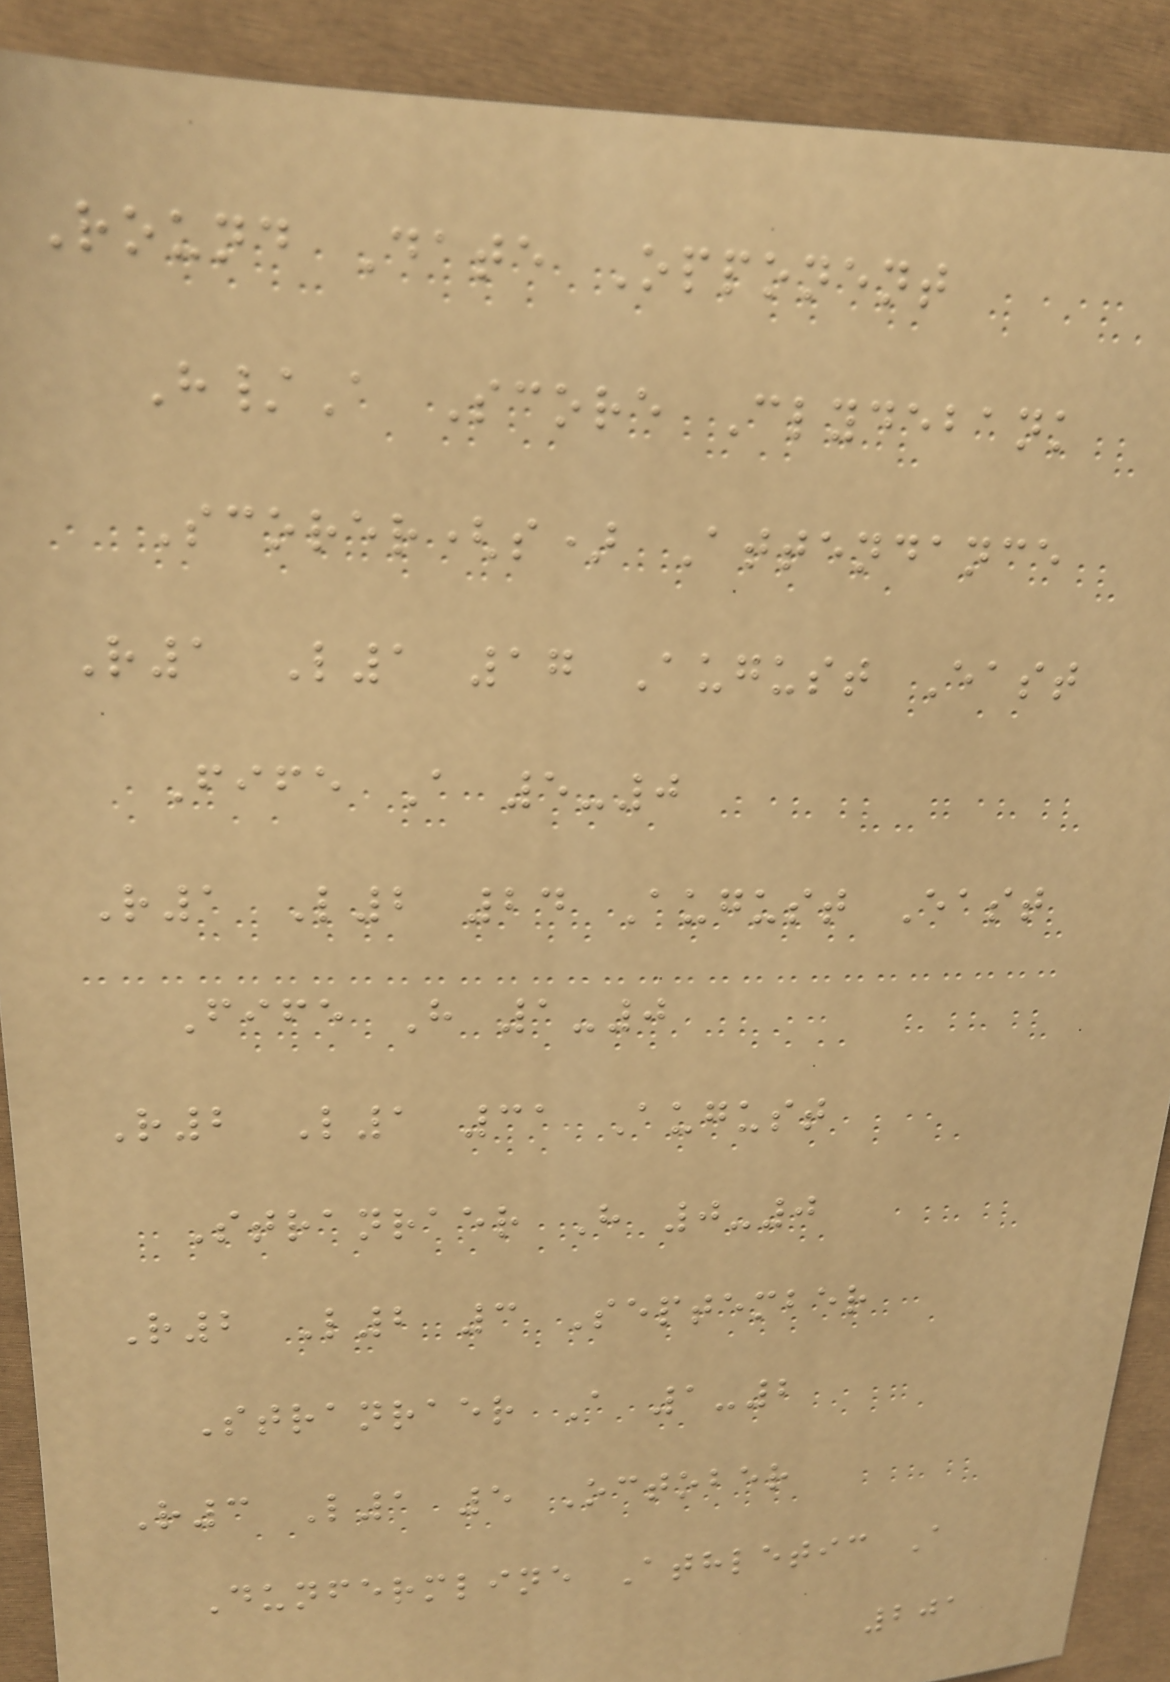Round Date Opponent
H/A Score Clydebank
Scorer(s) Attendance
R1 L1 17 August East
Fife A 5-0
R1 L2 24 August East
Fife H 1-0
R2 L1 31 August
Stranraer H 0-0
R2 L2 3 September
Stranraer A 1-2
R3 L1 5 October
Dunfermline Athletic A
201
